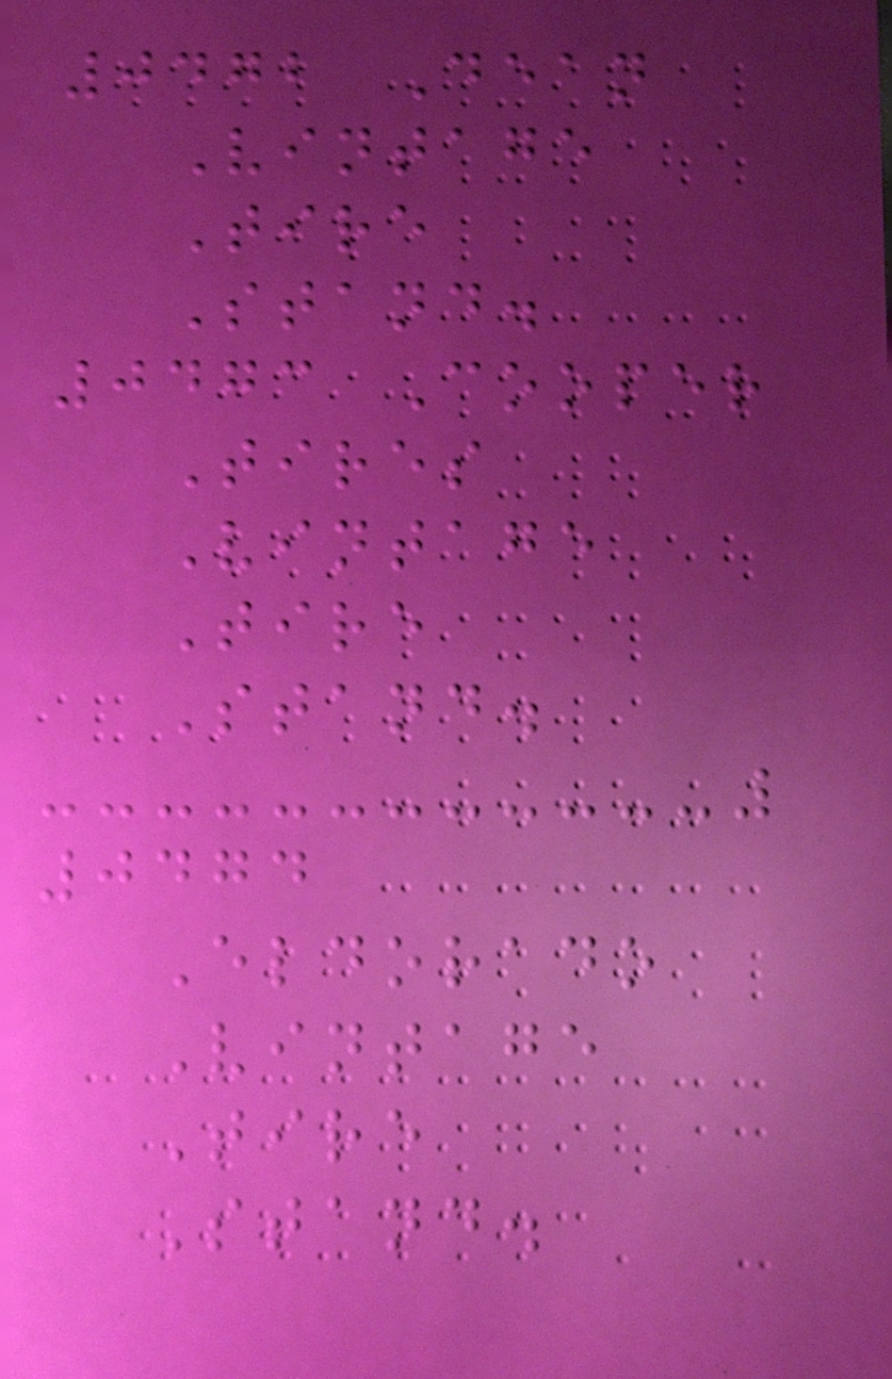0472 Dean
Vintage
Tire
Stand.
0473 Cooper
Tires
Vintage
Tire
Stand.
0474
Eldorado
Vintage
Tire
Stand.
